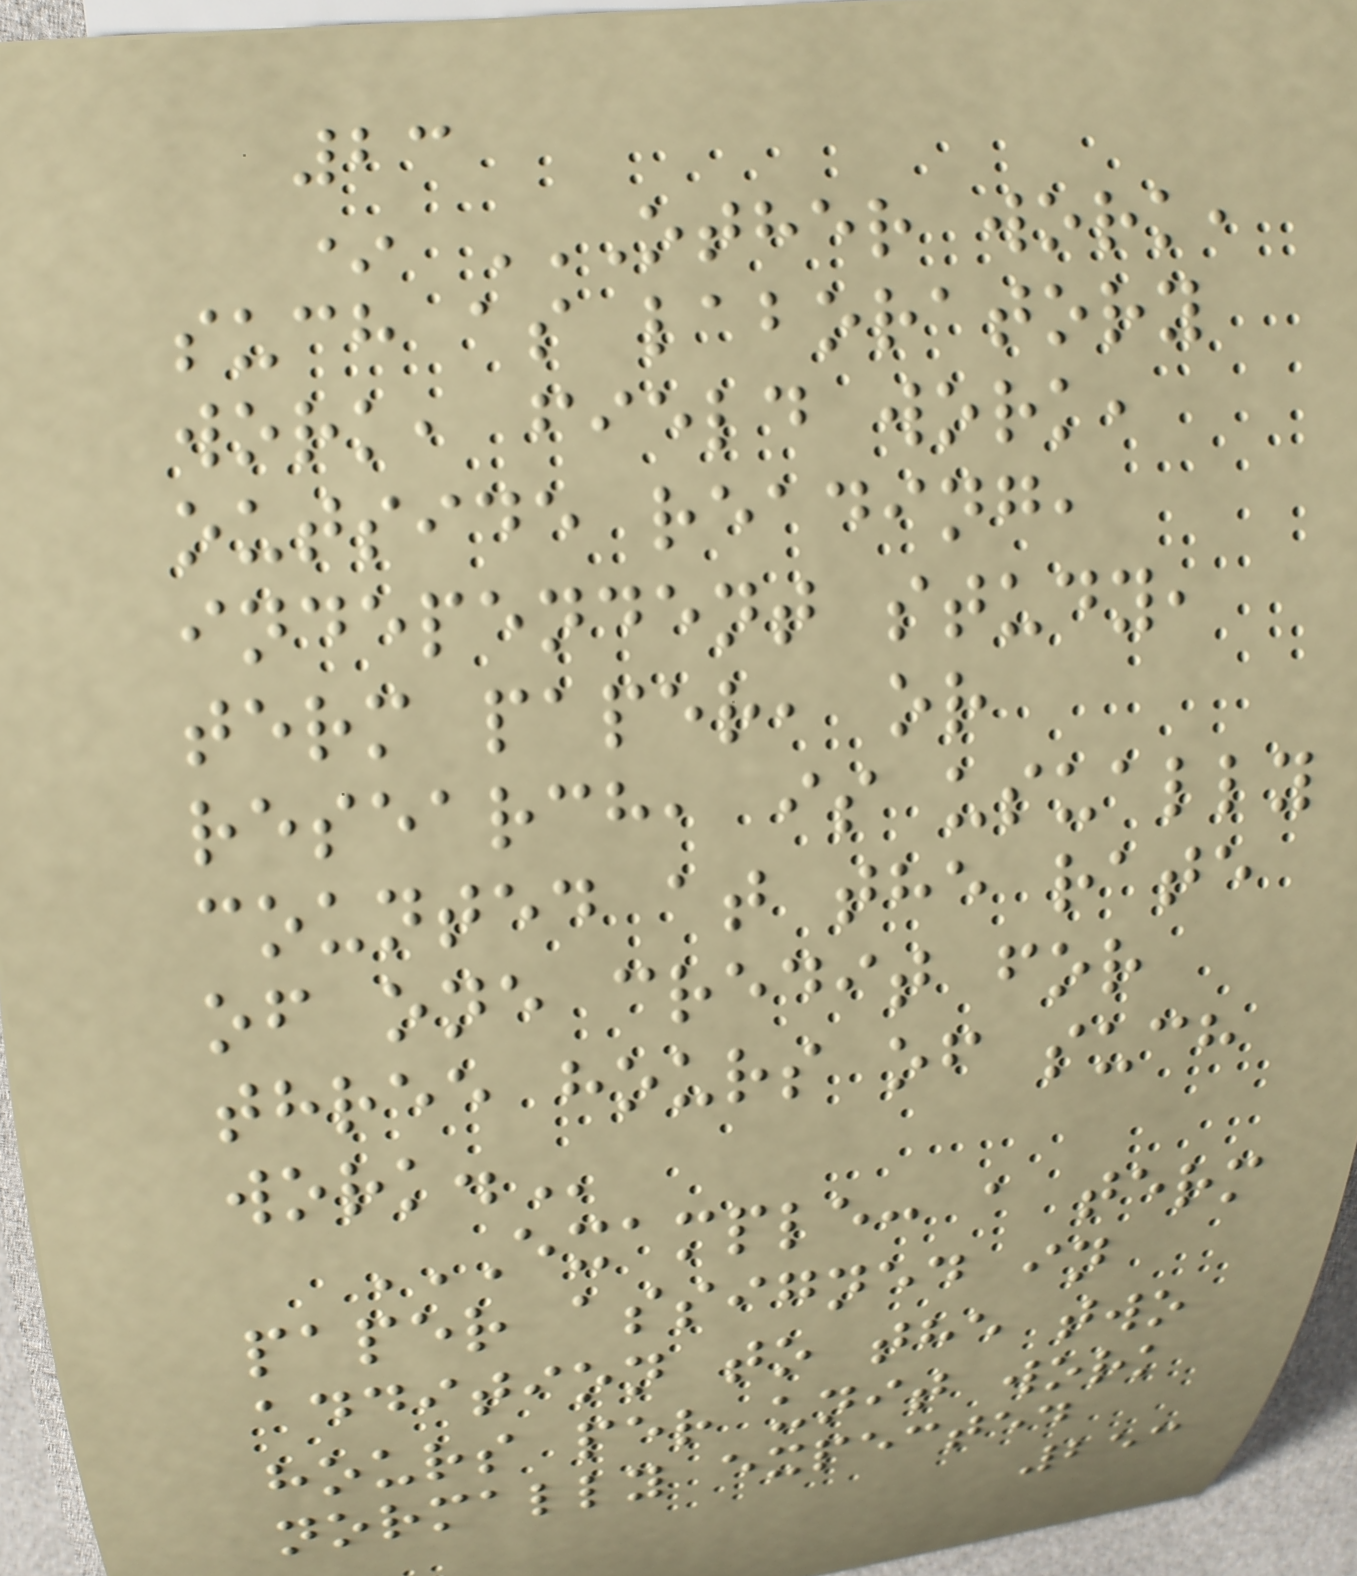23
* OTHER WORK,
SUCH AS LABORATORY
WORK, FIELD WORK,
OUTSIDE READING,
INDEPENDENT STUDY,
TERM PAPER, OR
RESEARCH, IS USUALLY
COUNTED AT THE RATE
OF ONE CREDIT FOR
THREE HOURS OF SUCH
WORK.
EXAMPLE: A TERM
PAPER ASSIGNED IN
ADDITION TO THE TWO
HOURS PER UNIT WORK
NORMALLY EXPECTED
253
